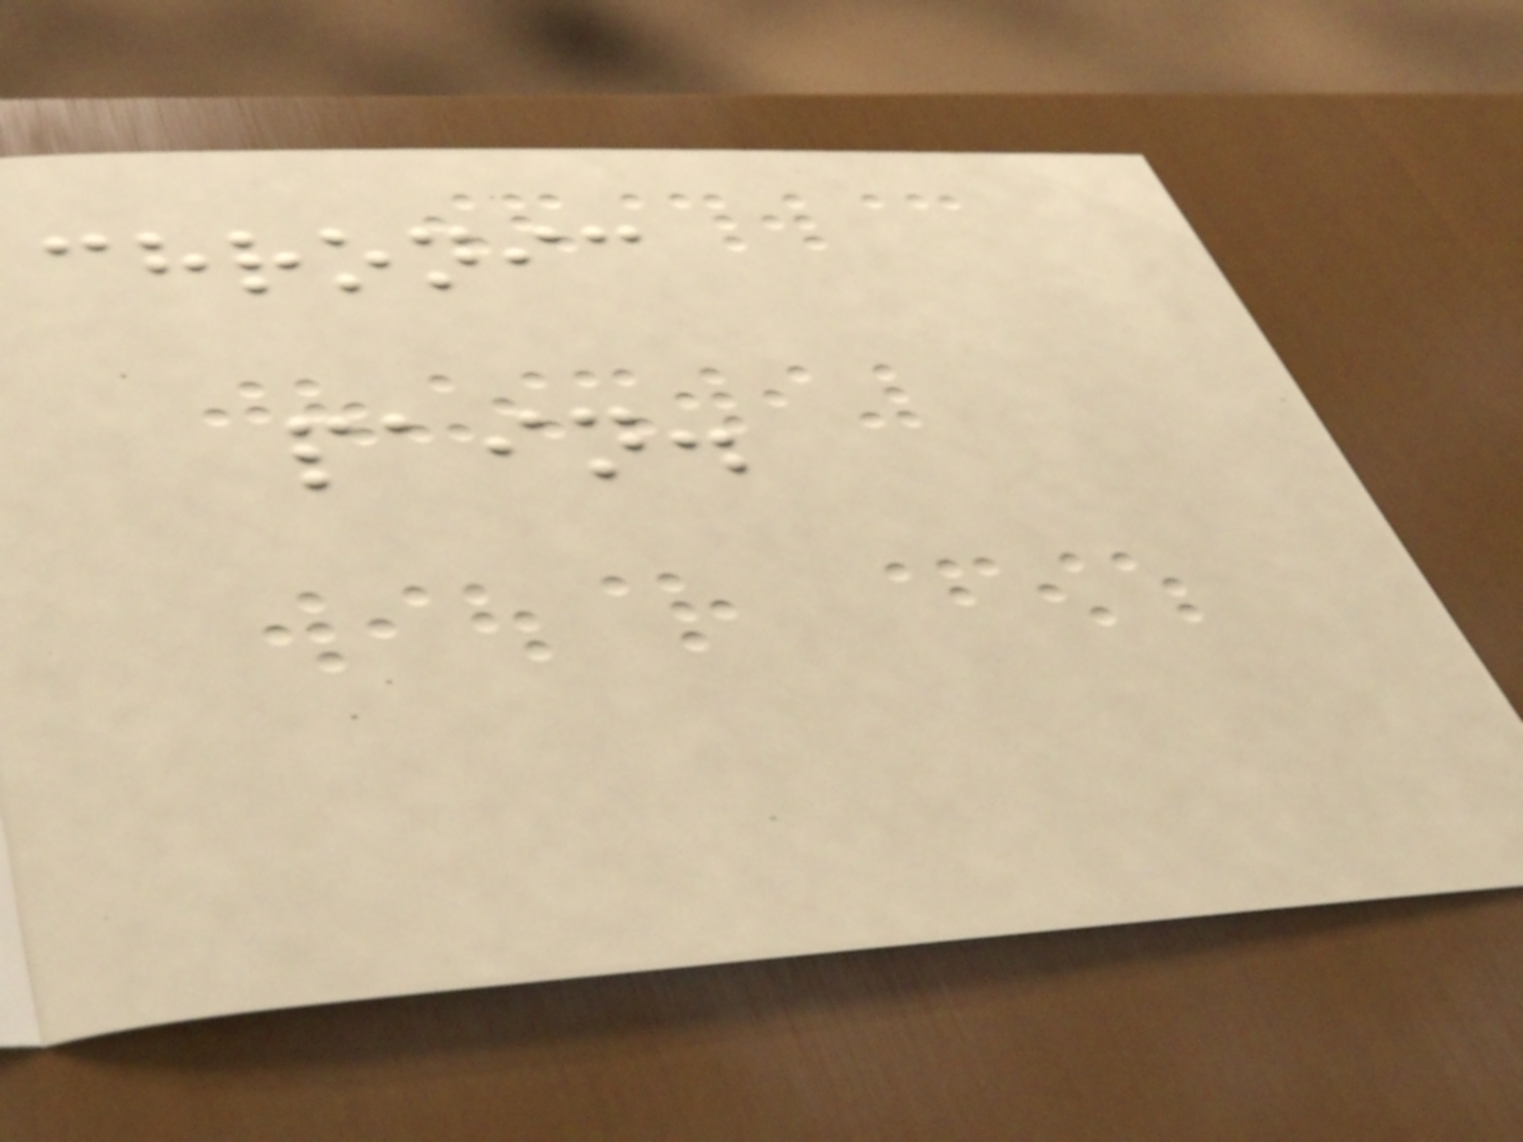chronic
pain.
